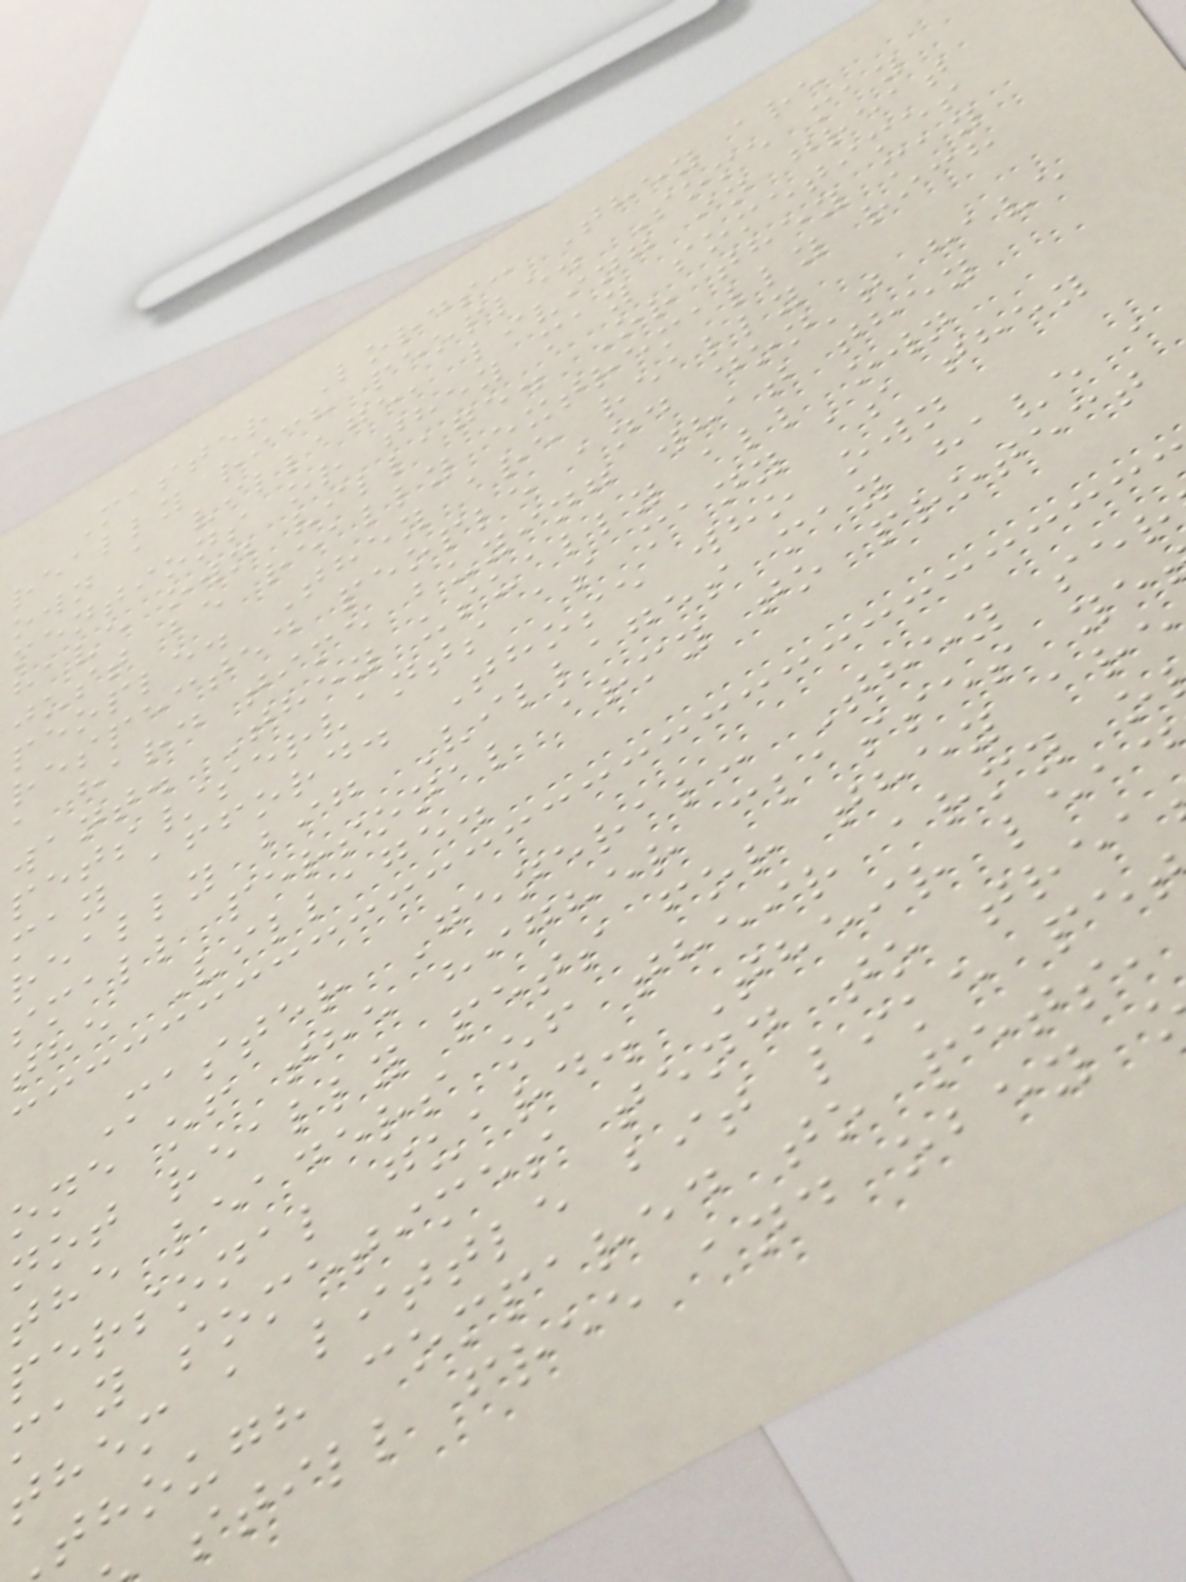Master Lords: They are
really rich people. Some may
own a village, living in great
mentions or they may sometimes
have own village. Or they may
just be really extremally rich
people. They are really
respected people and don't have
a hard time buying what they
want. They usually all own
pets/servants as many as they
may afford. Those who own
really big Villages may have a
small personal army to protect
the Village.
Master General: They ser
one of the higher classes ye
not really pets for they are
the leaders of their army o
personal guard. Their lead
may sometimes tend to trea
them a little bit like pe
though compared to pets,
still free and obey
